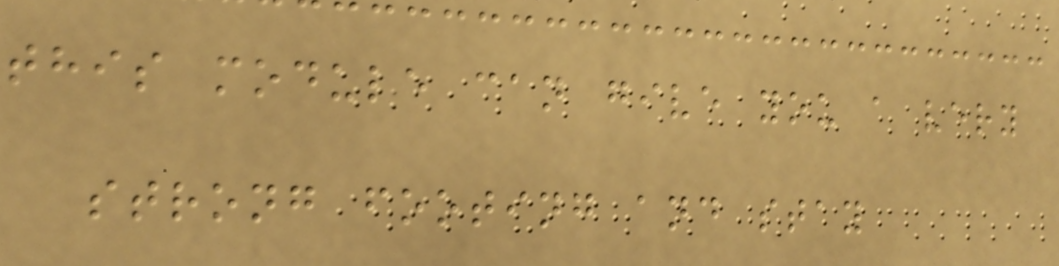this module can give you a very
strong footing and stay
